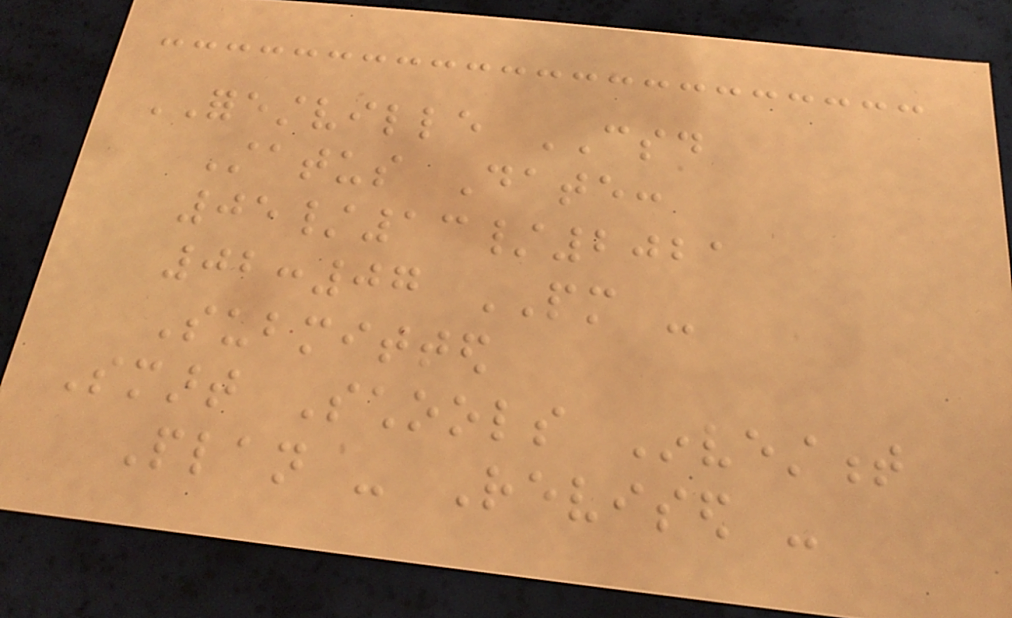FORESTVILLE CSD
Status Date:
05/13/2021
02:07 PM -
Submitted
Smart Schools Investment
Plan - Revised -
